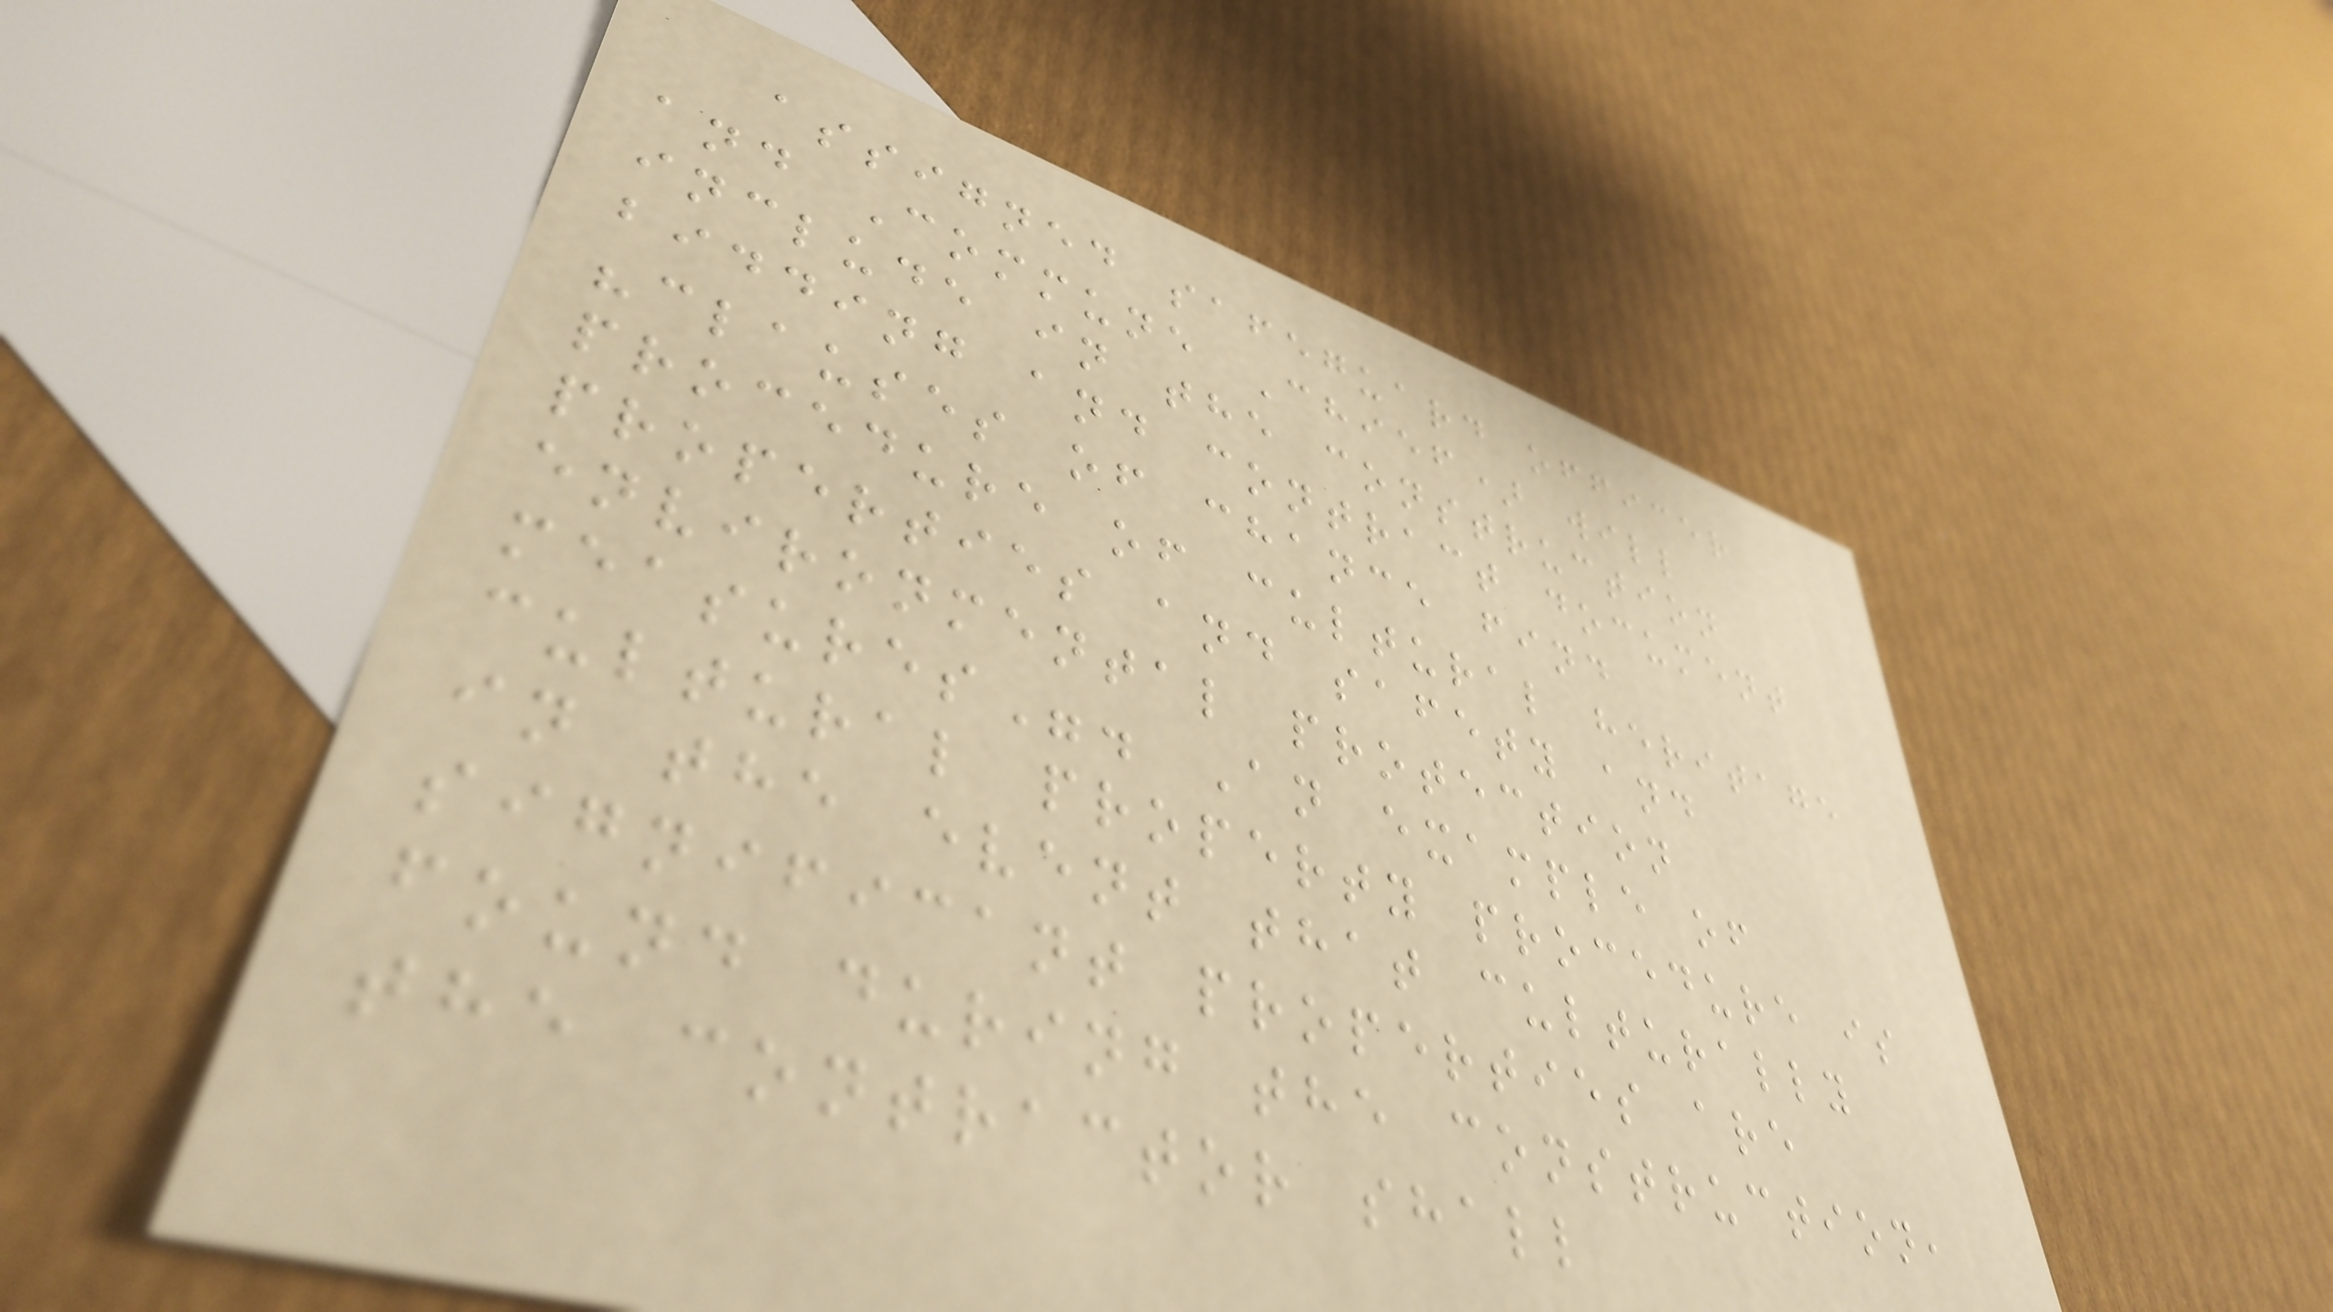assigned safeguard officer
and Commune Chief) will
include in the construction
bidding and contract document
"clauses of chance find
procedure of cultural heritage
properties and safety and
environmental protection
measures". An example of
cultural property procedure is
in the event that culturally
significant properties are
found during the construction,
the contractor shall
